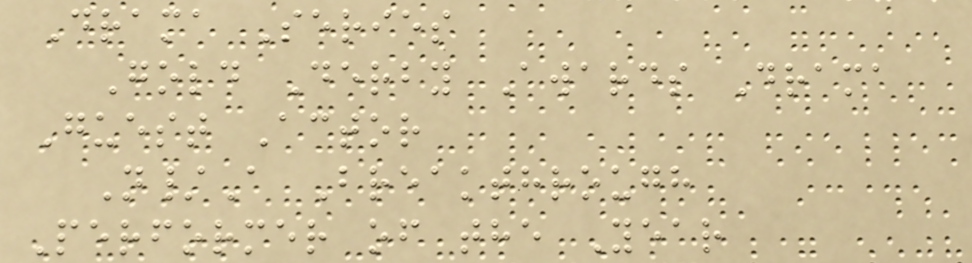Drama Series
Gold Derby Awards Drama
Guest Actor
N/A Breakthrough
Performer of the Year
